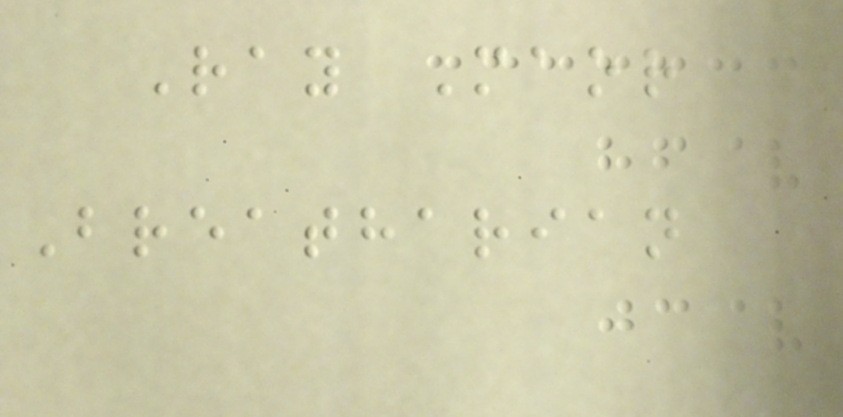Ray Maor
Breatharian
